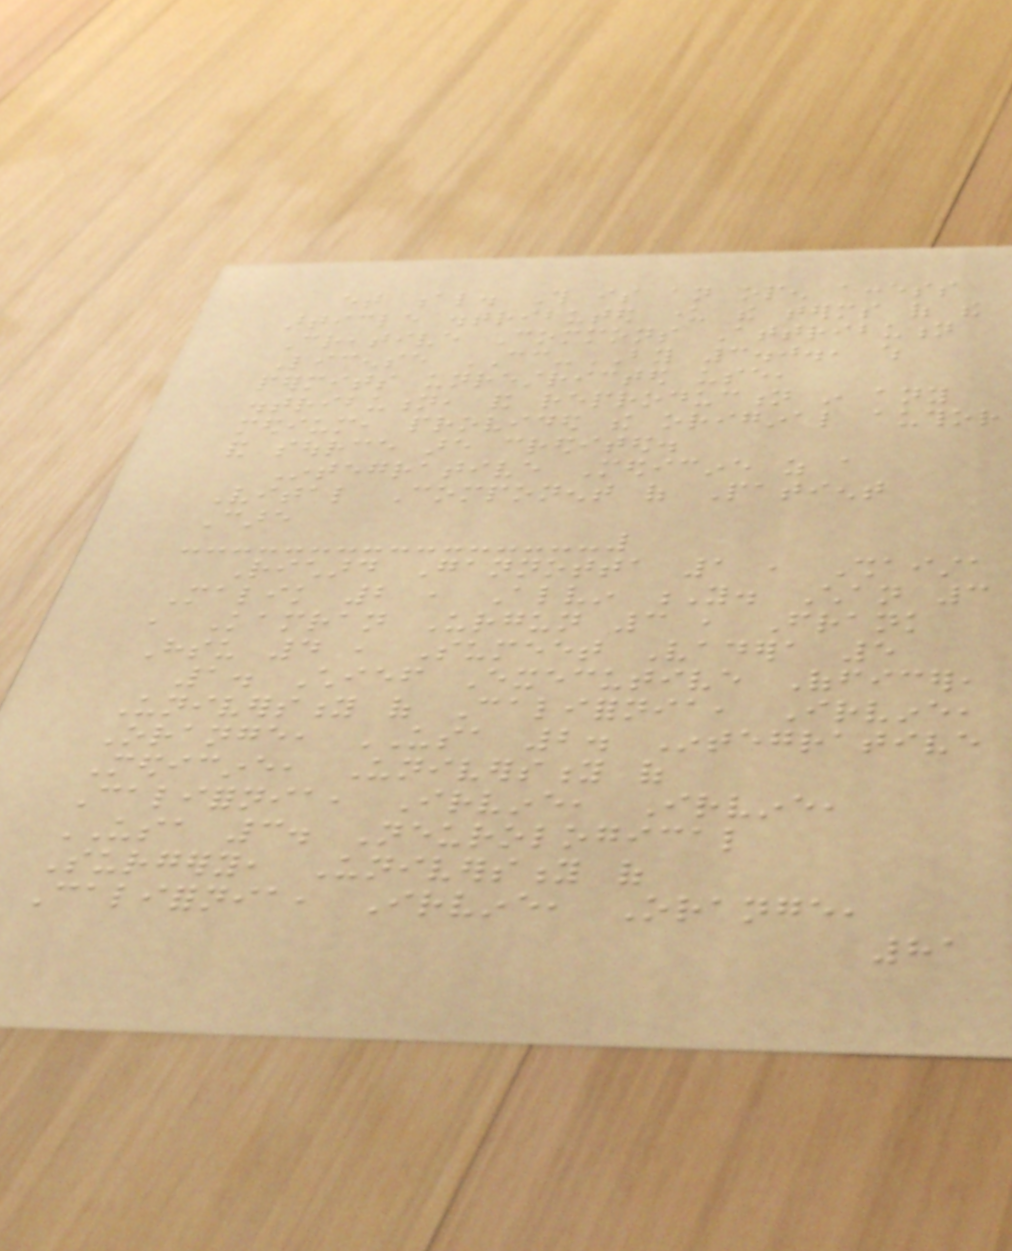et al. This is an open access
article distributed under the terms of the
Creative Commons Attribution
License CC-BY 3.0., which
permits unrestricted use,
distribution, and reproduction in any
medium, provided the original author
and source are credited.
Integrative Medicine as a
Vital Component of Patient
Care
Richard Gannotta 1 , Shaista
Malik 2 , Alvin Y. Chan 3
, Kamran Urgun 3 , Frank
Hsu 4 , Sumeet Vadera 5
1. Chief Executive Officer,
University of California, Irvine,
Orange, USA 2. Integrative
Medicine, University of
California, Irvine, Irvine,
USA 3. Neurological
Surgery, University of
California, Irvine, Orange,
81
